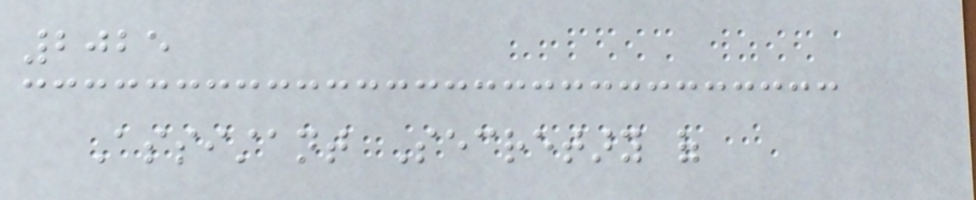2025
Assistant Secretary of
